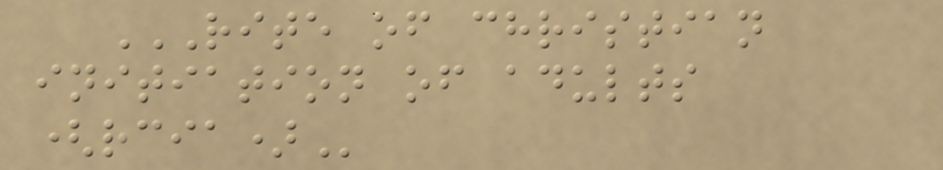RITE OF CHRISTIAN
INITIATION OF ADULTS
(RCIA)
